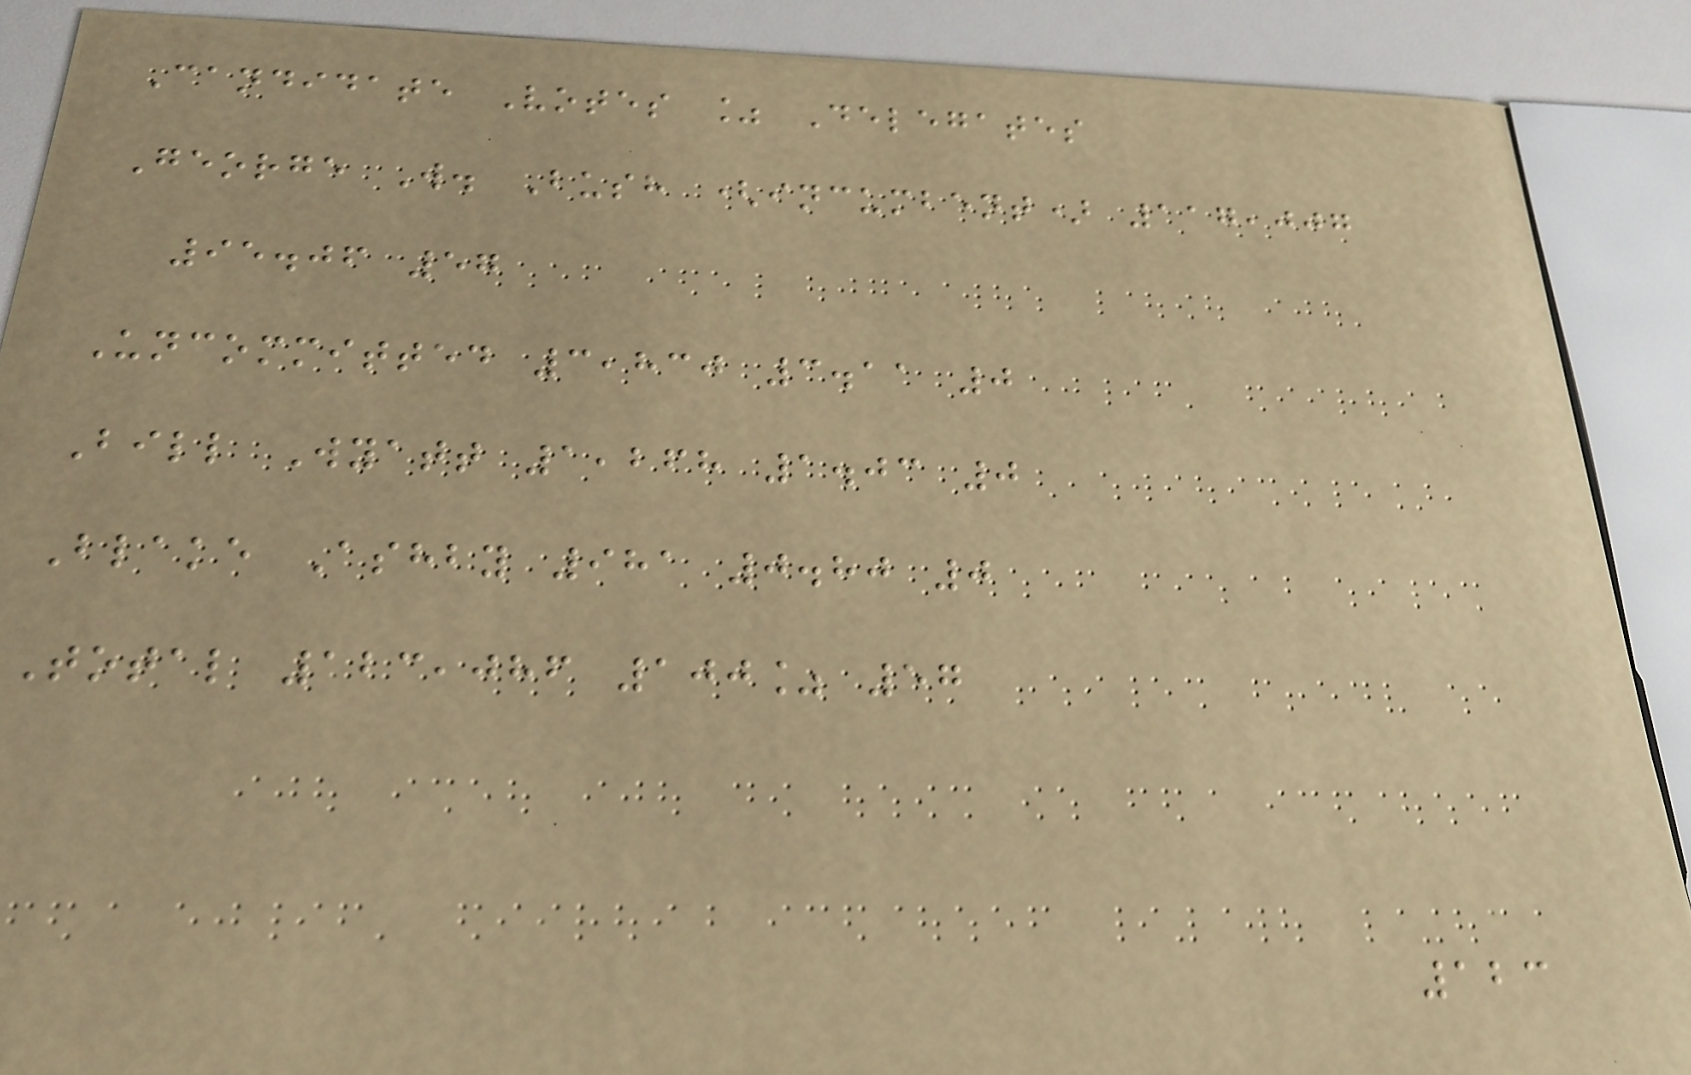Candidate Votes % Delegates
George W. Bush (incumbent) 117,007
95.06 57
Uncommitted 3,830 3.11 0
Bill Wyatt 1,268 1.03 0
Blake Ashby 981 0.80 0
Total 123,086 100% 57
123
